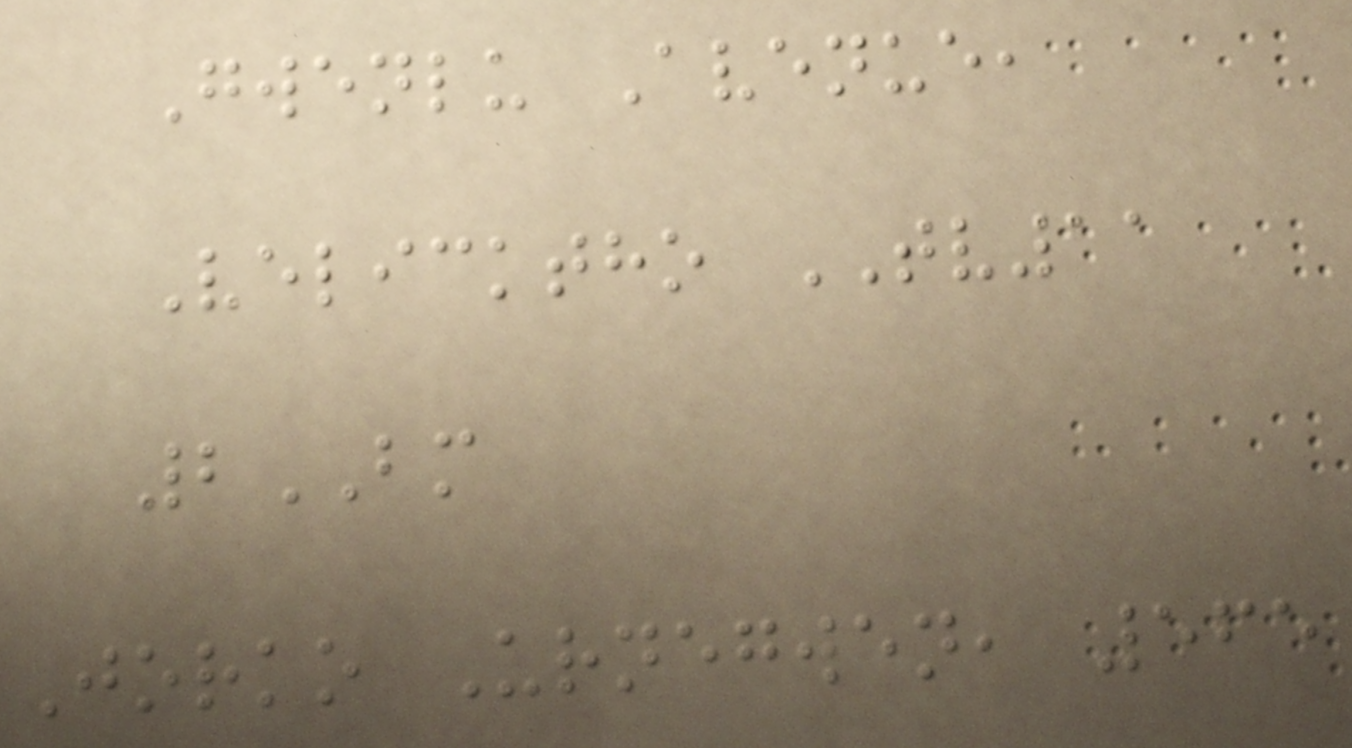Gwenlu Avenue,
Velicktho TV11
2BM
Jorko Urnegwen, 565
